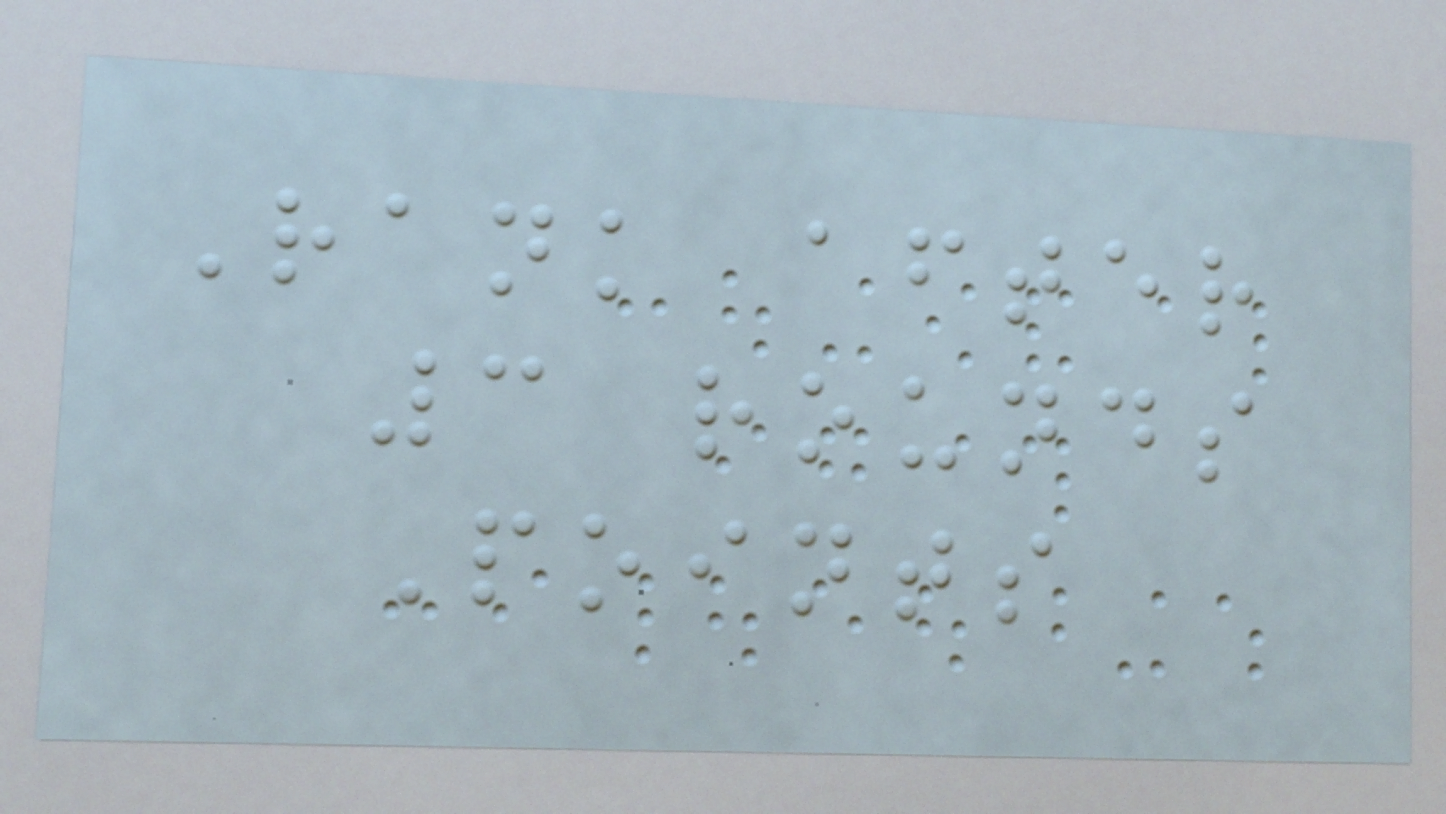Rank after
3 rounds
Points
